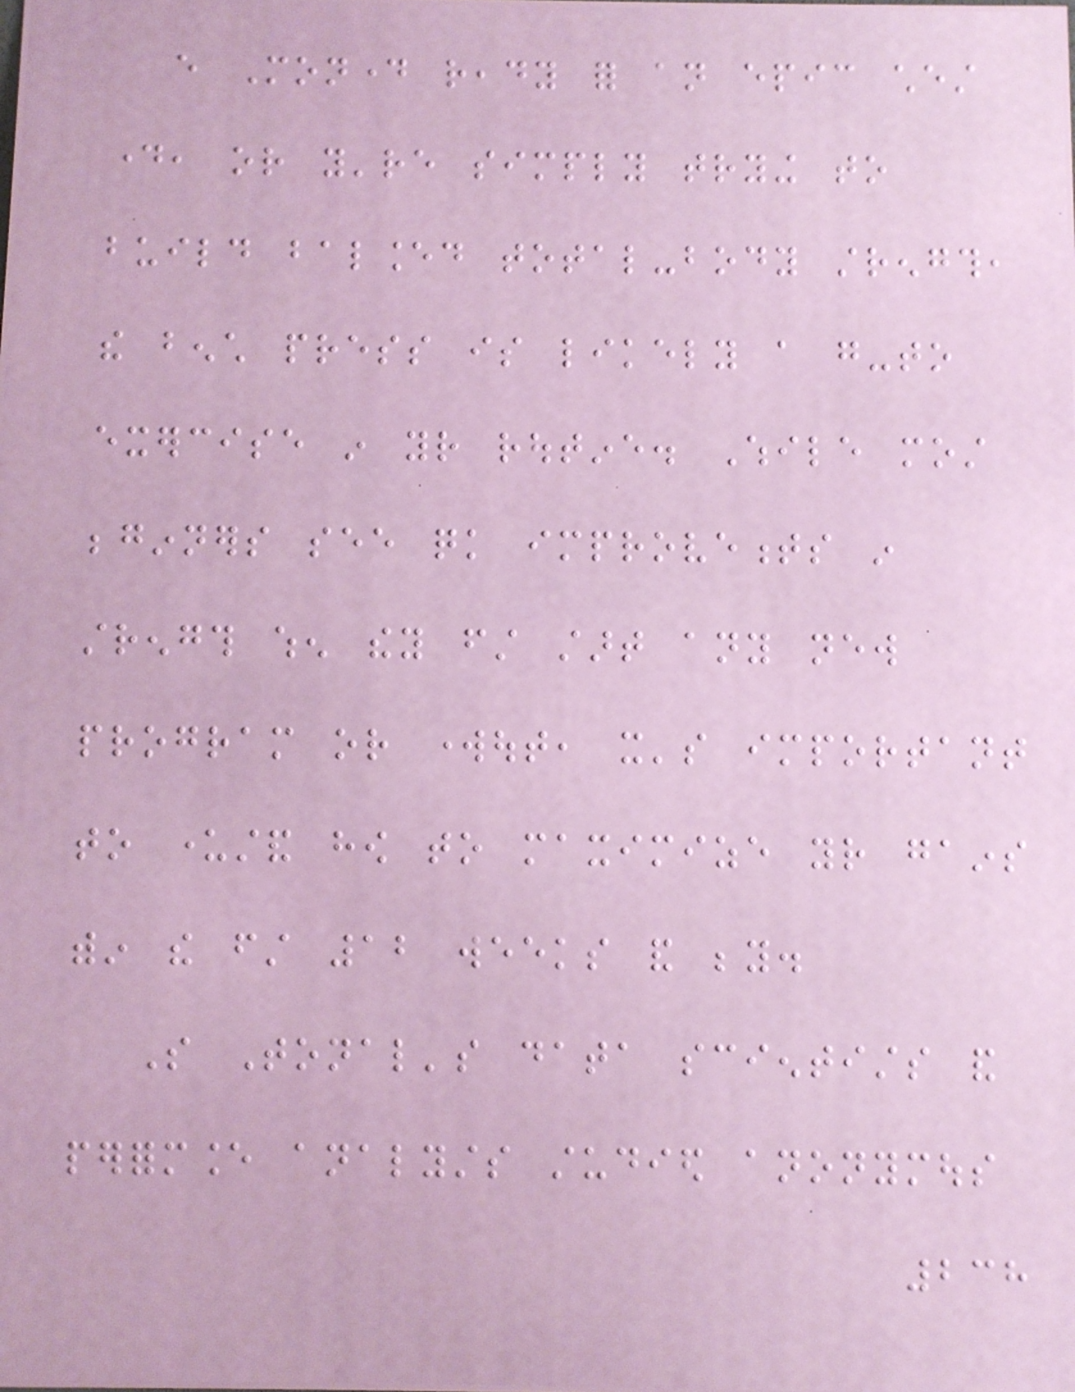every Monday ready for an epic chest
day, or you're simply trying to
build balanced total-body strength,
the bench press is likely a go-to
exercise in your routine. While most
beginners see quick improvements in
strength when they first start any new
program or workout, it's important
to understand how to maximize your gains
within the first 12 weeks and beyond.
So Tonal's data scientists and
performance analysts studied anonymous
238
